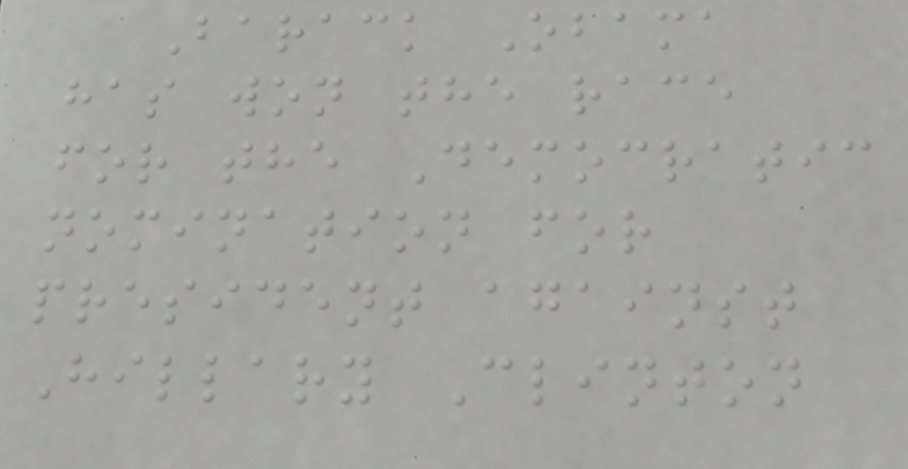Barack Obama
has won the race
for the Democratic
nomination for
president against
Hillary Clinton
